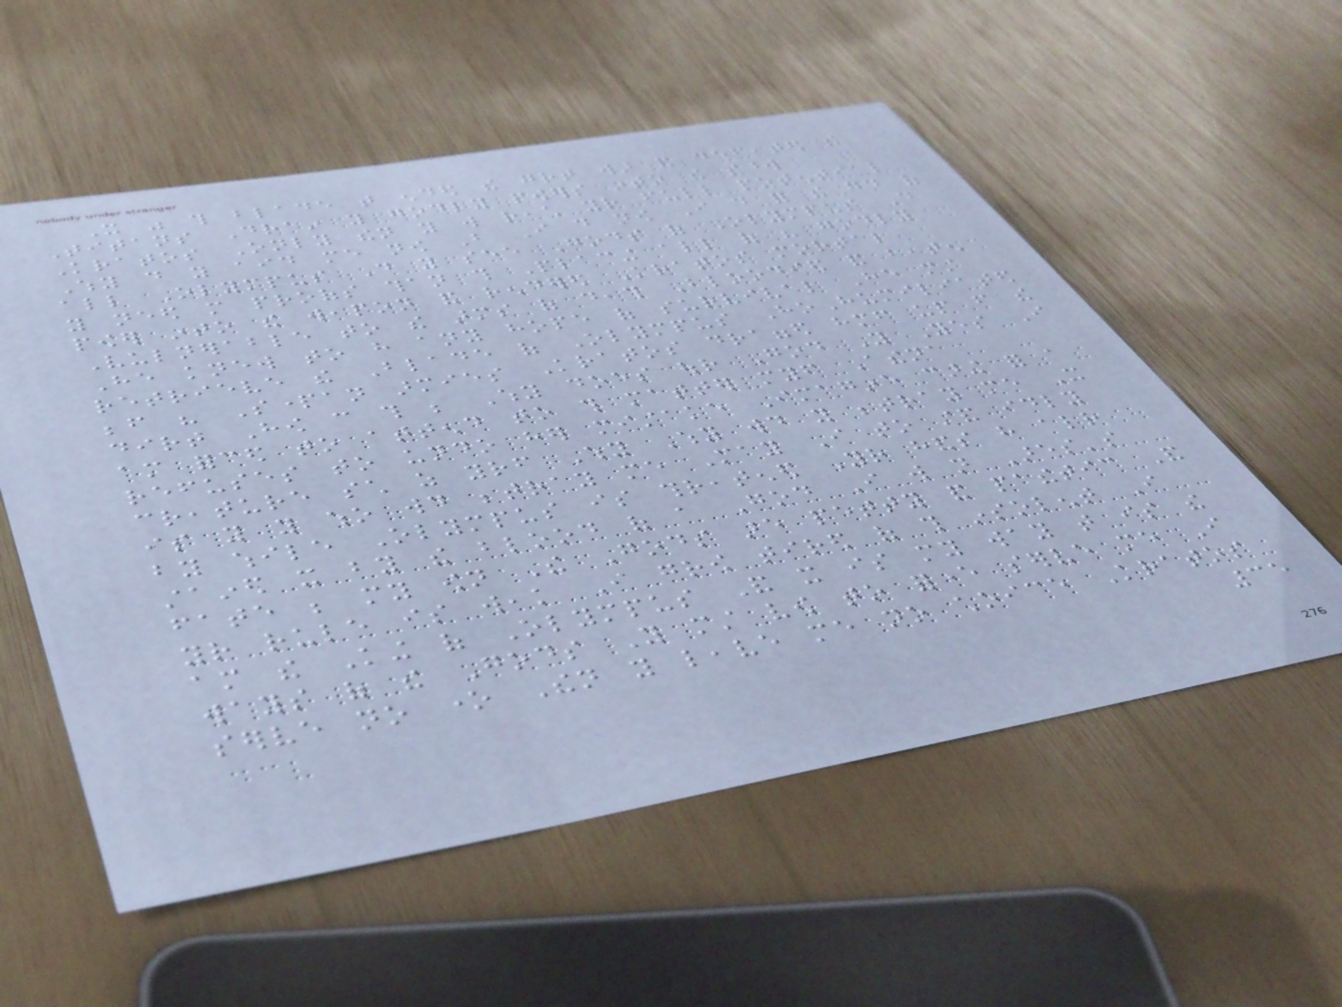It was this blade that ended the great war and defeated the
Titans Drain you godly powers into the sword
Kratos Only then you will reach your full potential
Why do you aid me now But I do now I do for the good of
all Olympus Do you see Gods of Olympus Do
you need more proofs than this Placing all of his godly
power into the weapon and rendered Kratos mortal
Vulnerable to the arms of death Bloodied and beaten
He knew to have any hope of survival He must
retrieve the Blade of Olympus HoHumiliated
before his Spartan armies Kratos dragged himself up from the
dirt How can this be Why does our God You Yes I
am forced to attend to this matter myself Athena
refuses to undo her mistake Imagine caring for a
creature such as yourself Why Why would you betray me It
is you you who would betray me May I to stand idly
by while Olympus is threatened Your hands have already
stained it by the blood of a God I will not Ares's
fate be my own The Gods are petty and pathetic And
your rule is weak I grow tired of this insolent I
am the King of Olympus And it is my way that is the
ways of the Gods You must vow to forever serve me I
serve no one Then you leave me no choice Kratos
35
